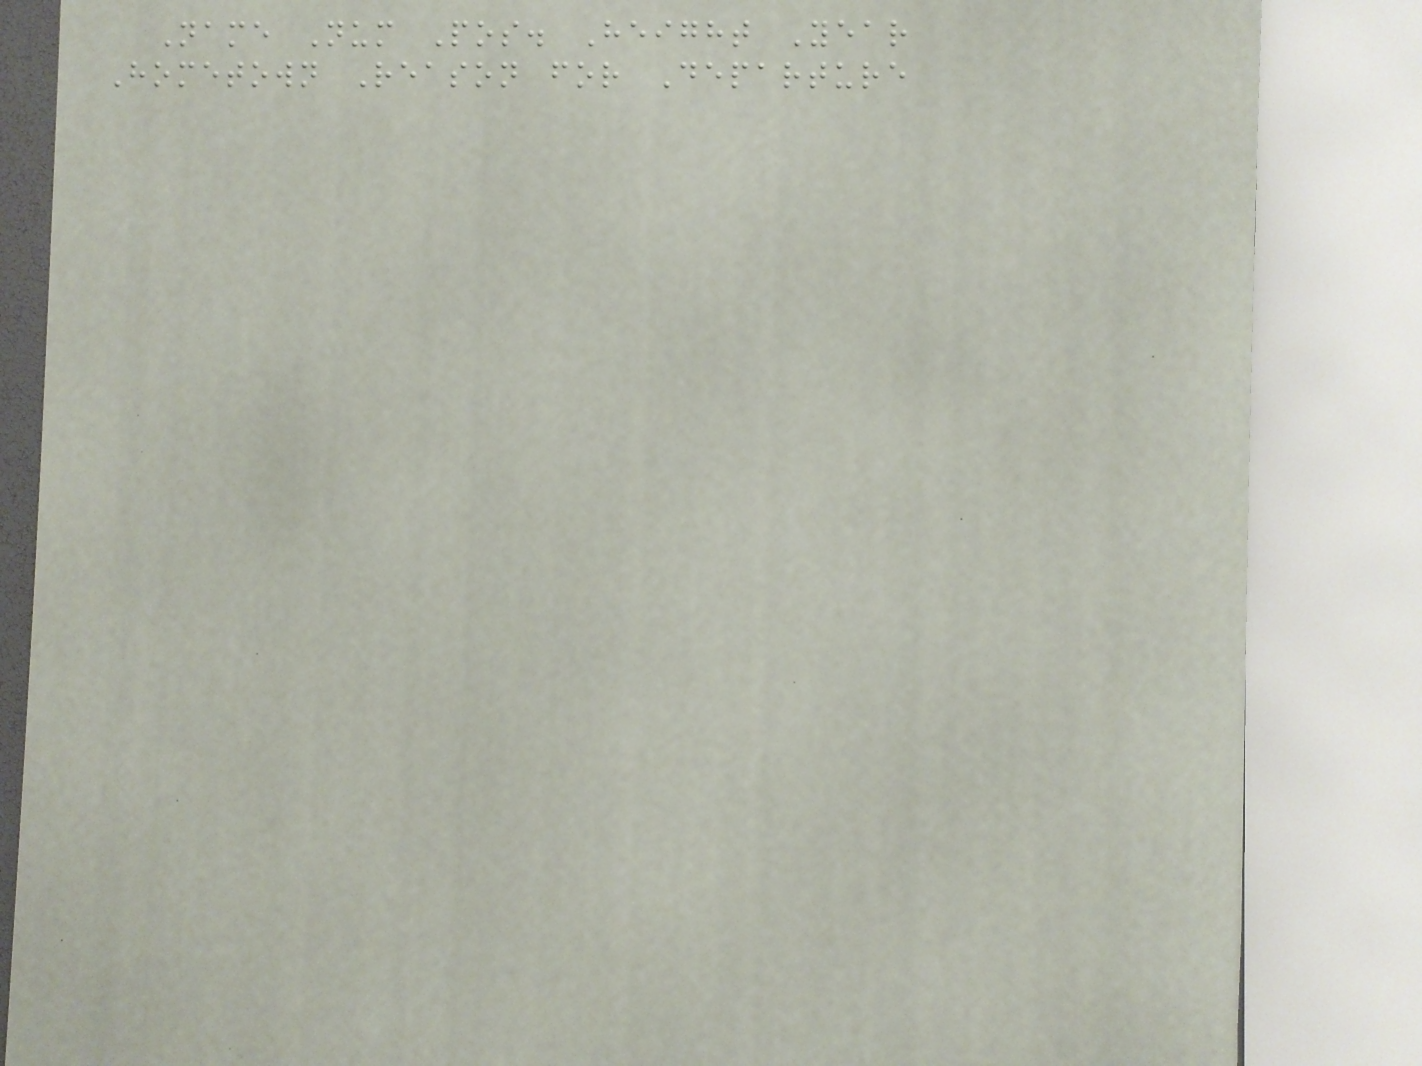Name Num Pos. Height Year
Hometown Reason for Departure
